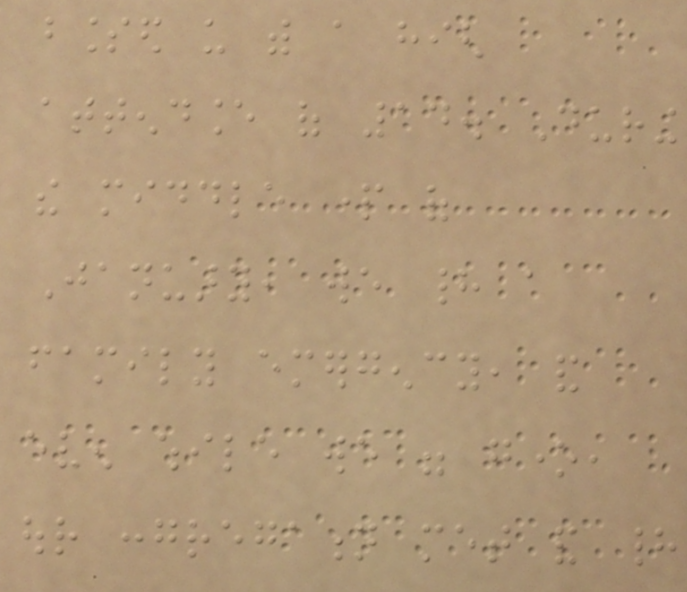blessed us with a high
attendance of 14. During
the middle part of
January, we had a
family emergency, and
even while we were gone,
our congregation met and had
